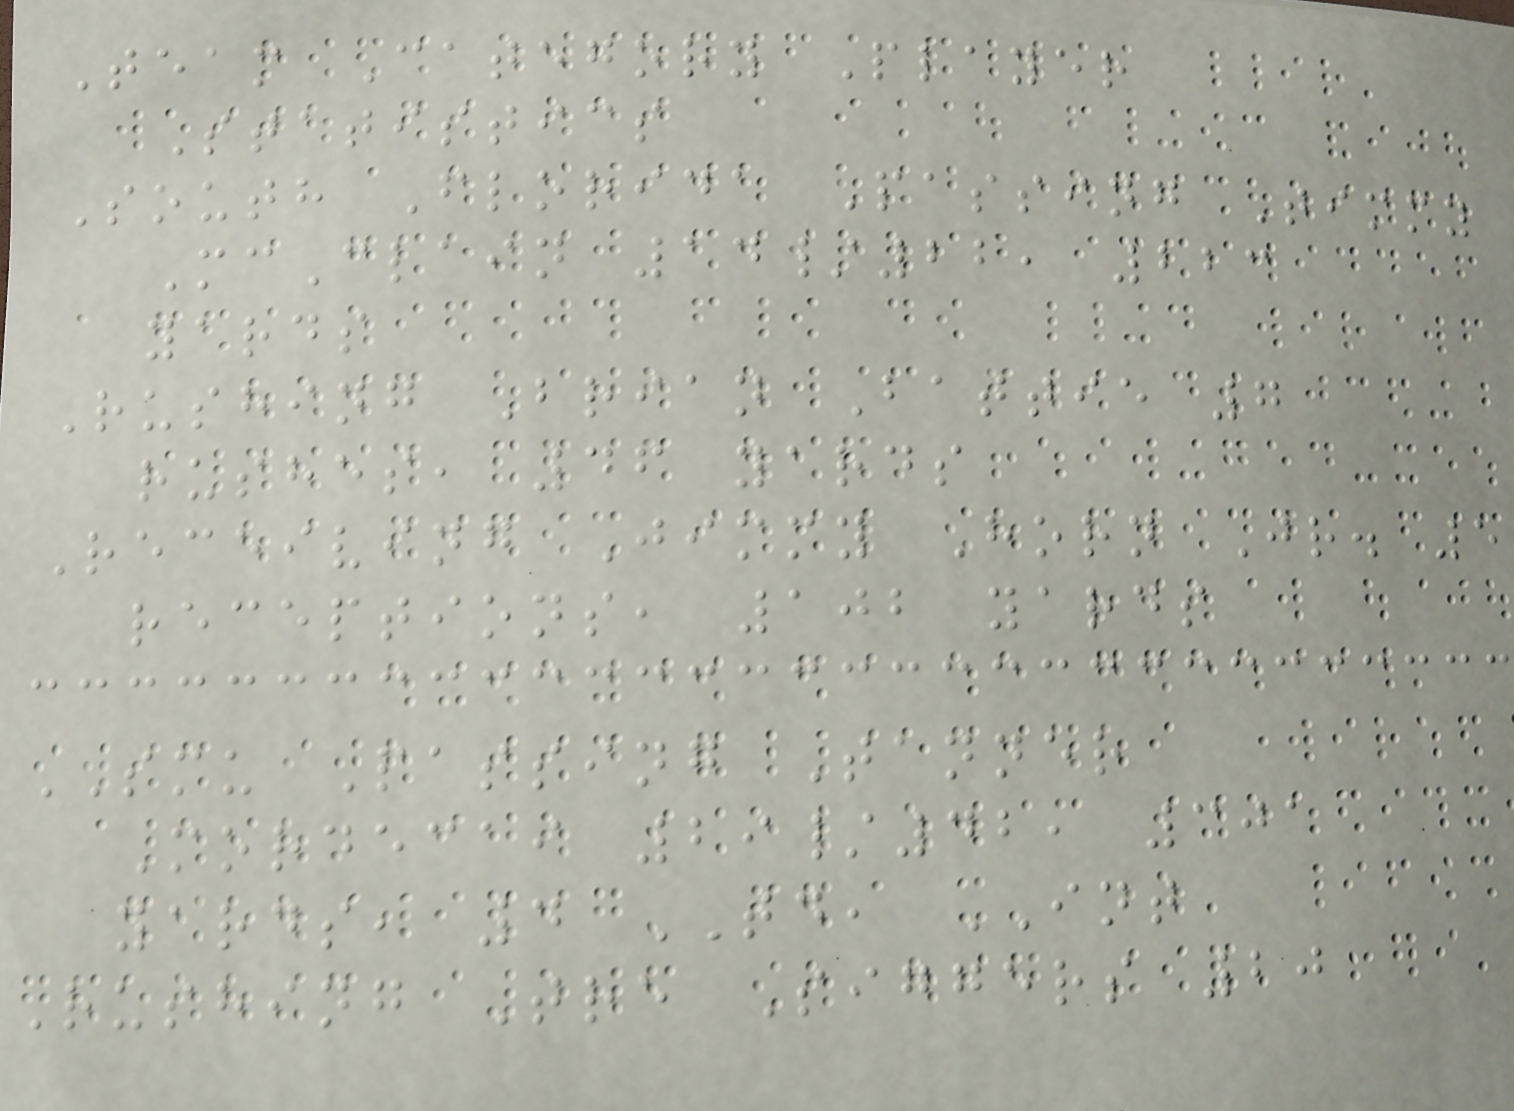Team Category Player
Statistics
South Florida Passing Timmy
McClain 14/22, 223
yards
Rushing Brian Battie 7
rushes, 46 yards
Receiving Jimmy Horn Jr. 5
receptions, 102 yards
SMU Passing Tanner
Mordecai 29/42, 301
yards, 4 TD, INT
Rushing Tre Siggers 20
